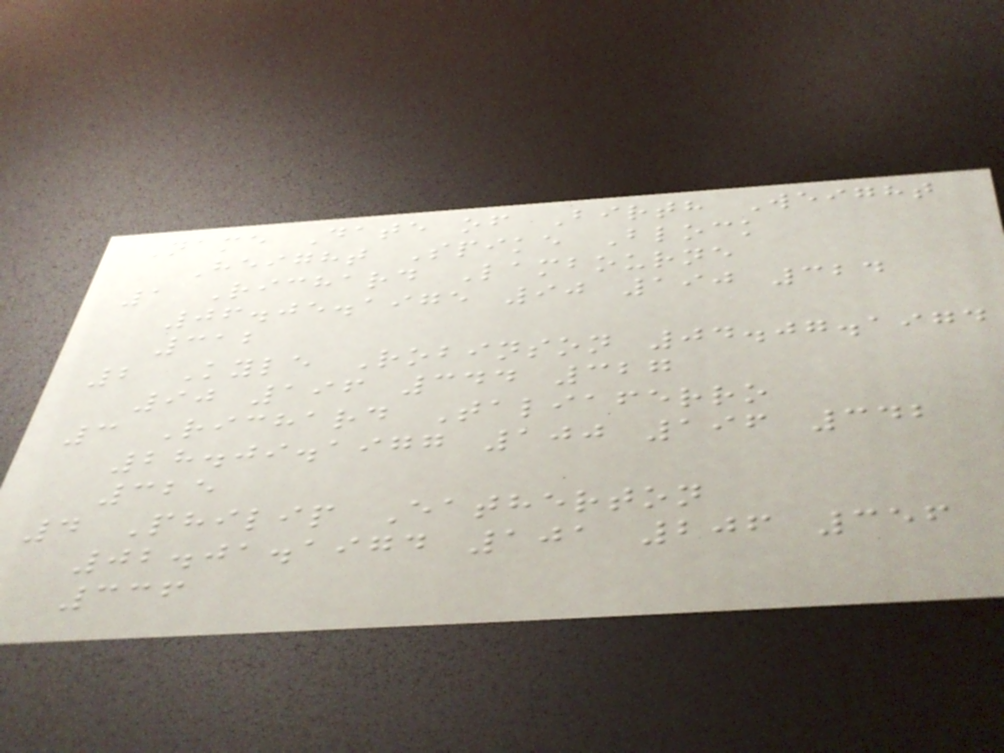Name Date of Birth Weight
Height Spike Block
1 Richard Lambourne
06.05.1975 90 190 324
312
2 Kyle Robinson 04.07.1974
90 196 344 327
3 Richard Taliaferro
28.09.1977 100 196 342
325
4 Philip Eatherton
02.01.1974 101 206 356
336
